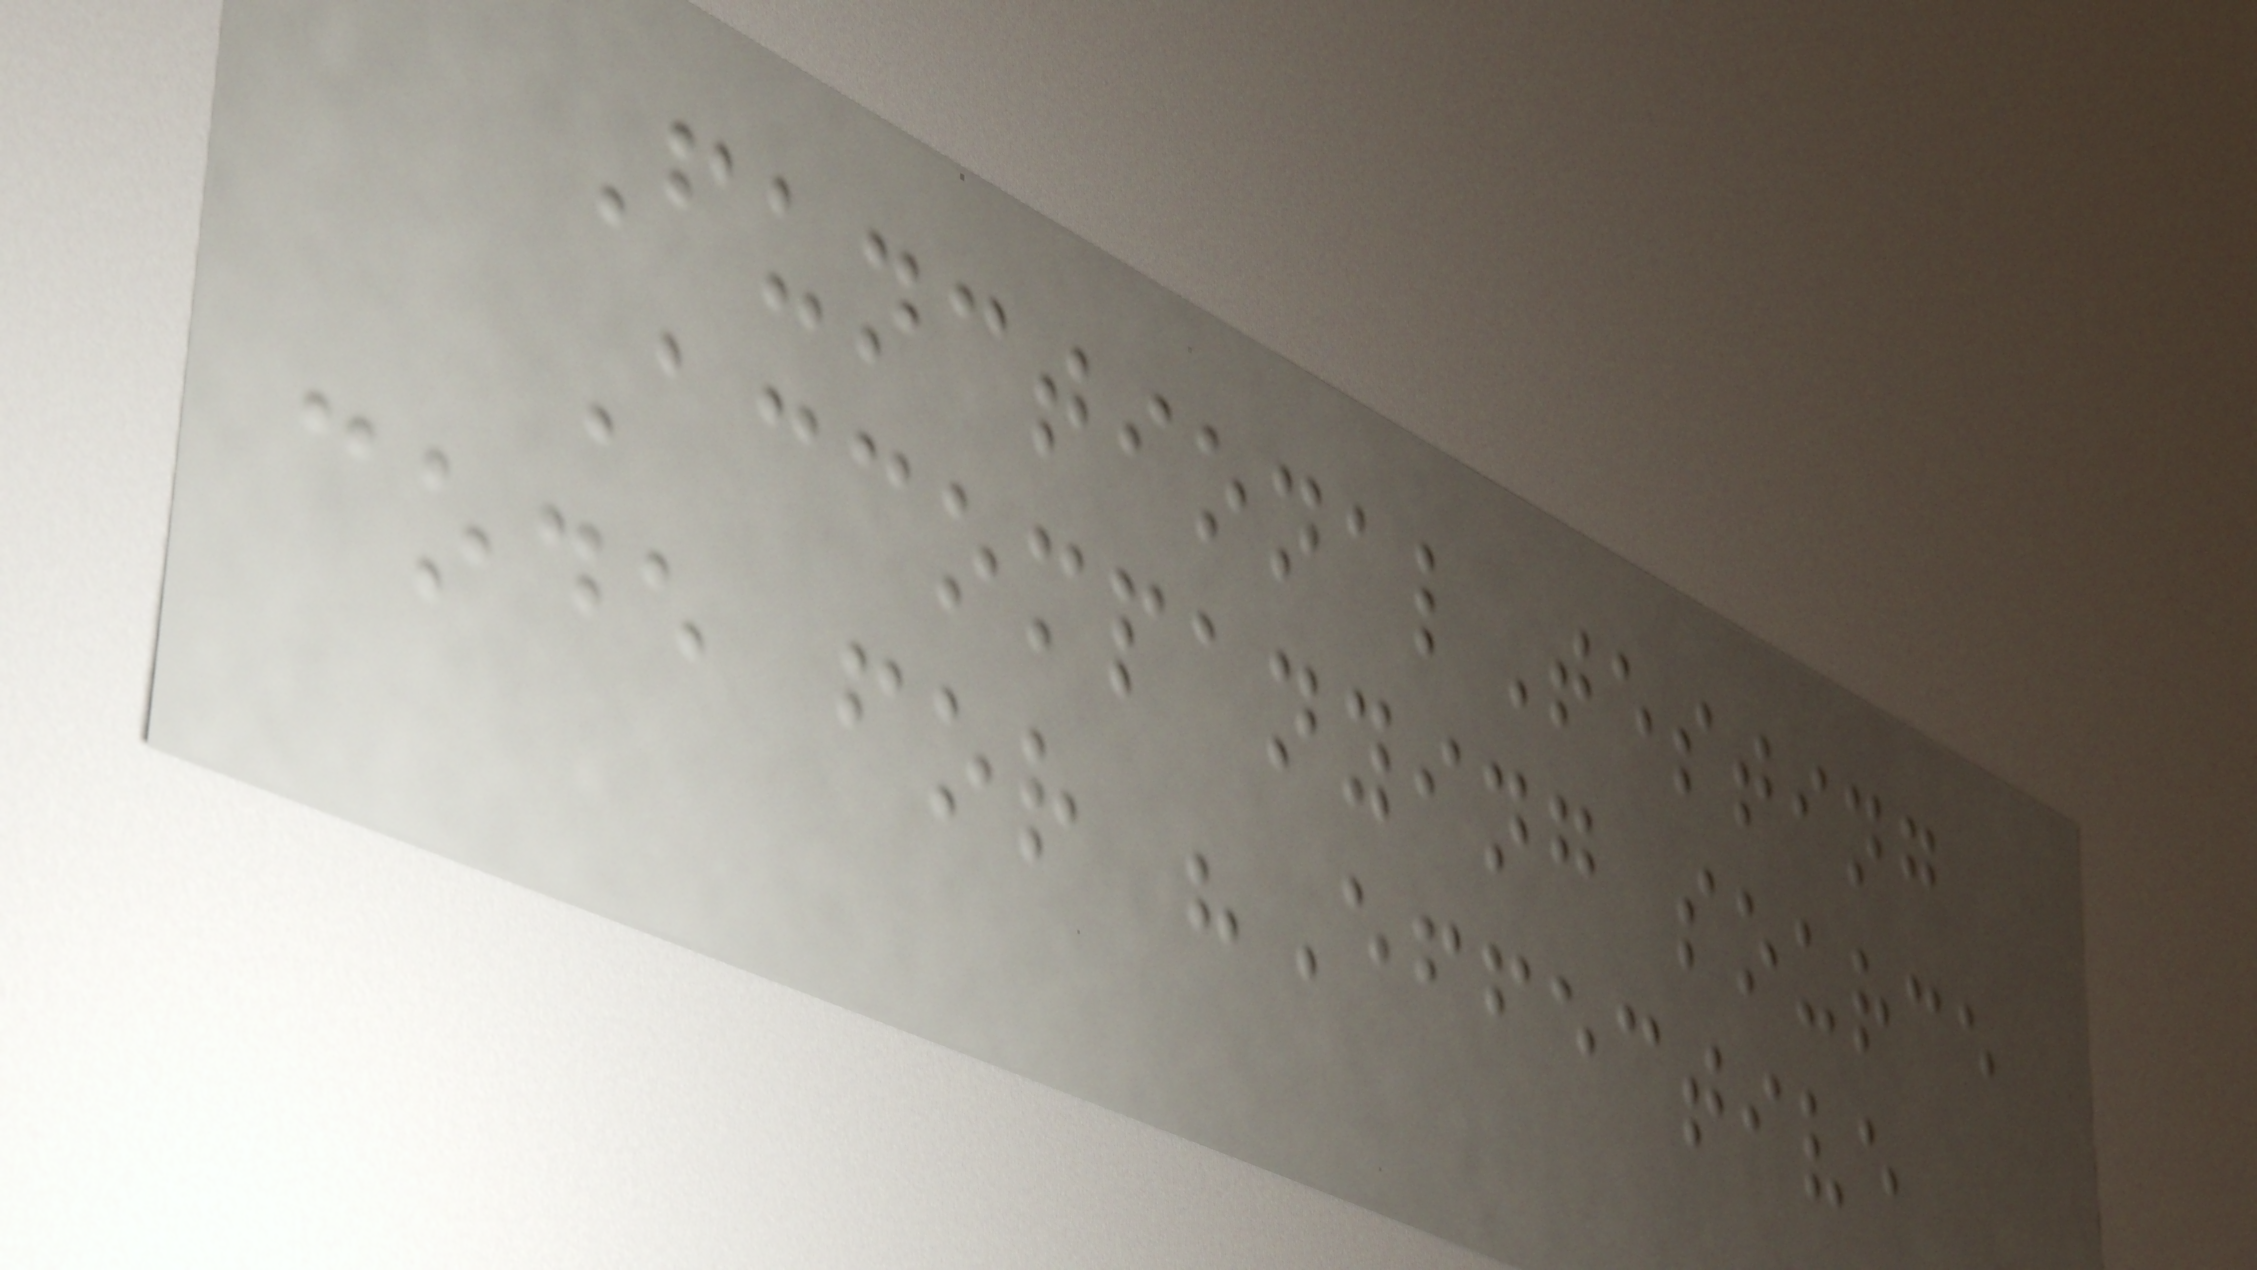FunctionalTesting
Accompanying source
code for "Effective
